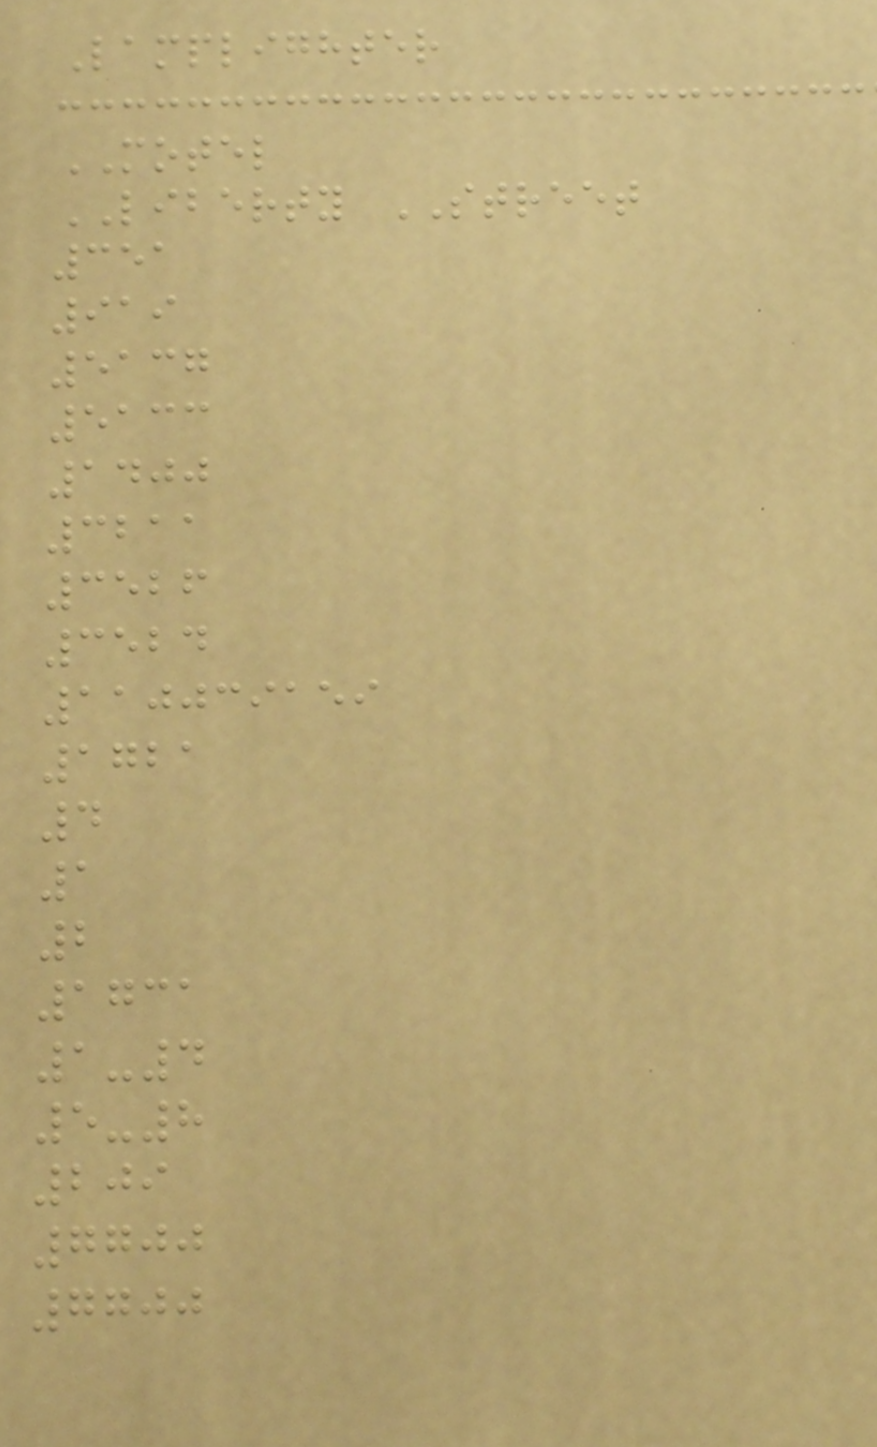Lamplighter
MOTEL
LIBERTY STREET
351
919
5137
5133
1400
3211
3526
3524
110039159
1721
4
1
2
1731
1-4
5-8
209
7700
7700
